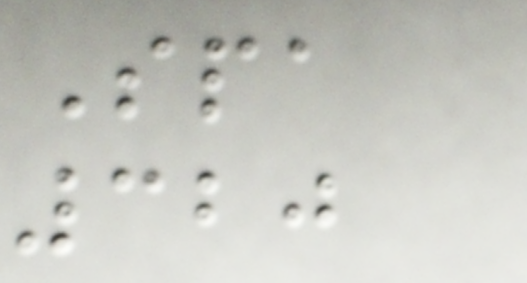Spa
320
